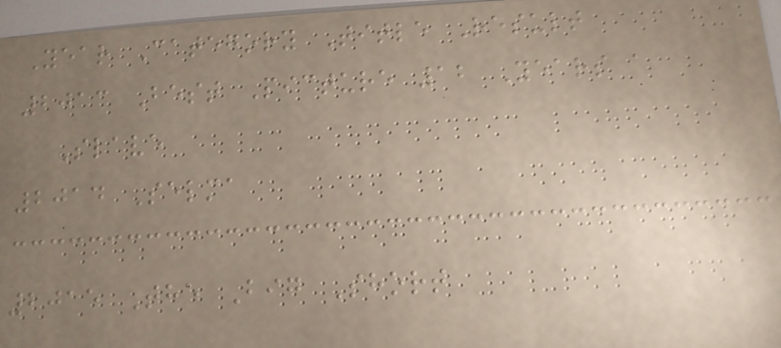Year Category Title Result
2013 Best Picture 12 Years a
Slave
2014 Selma
2015 The Big Short
